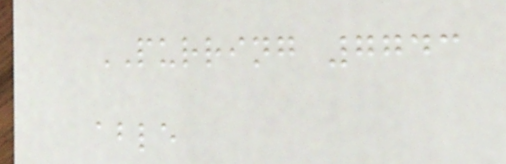PURRING 7743
able
